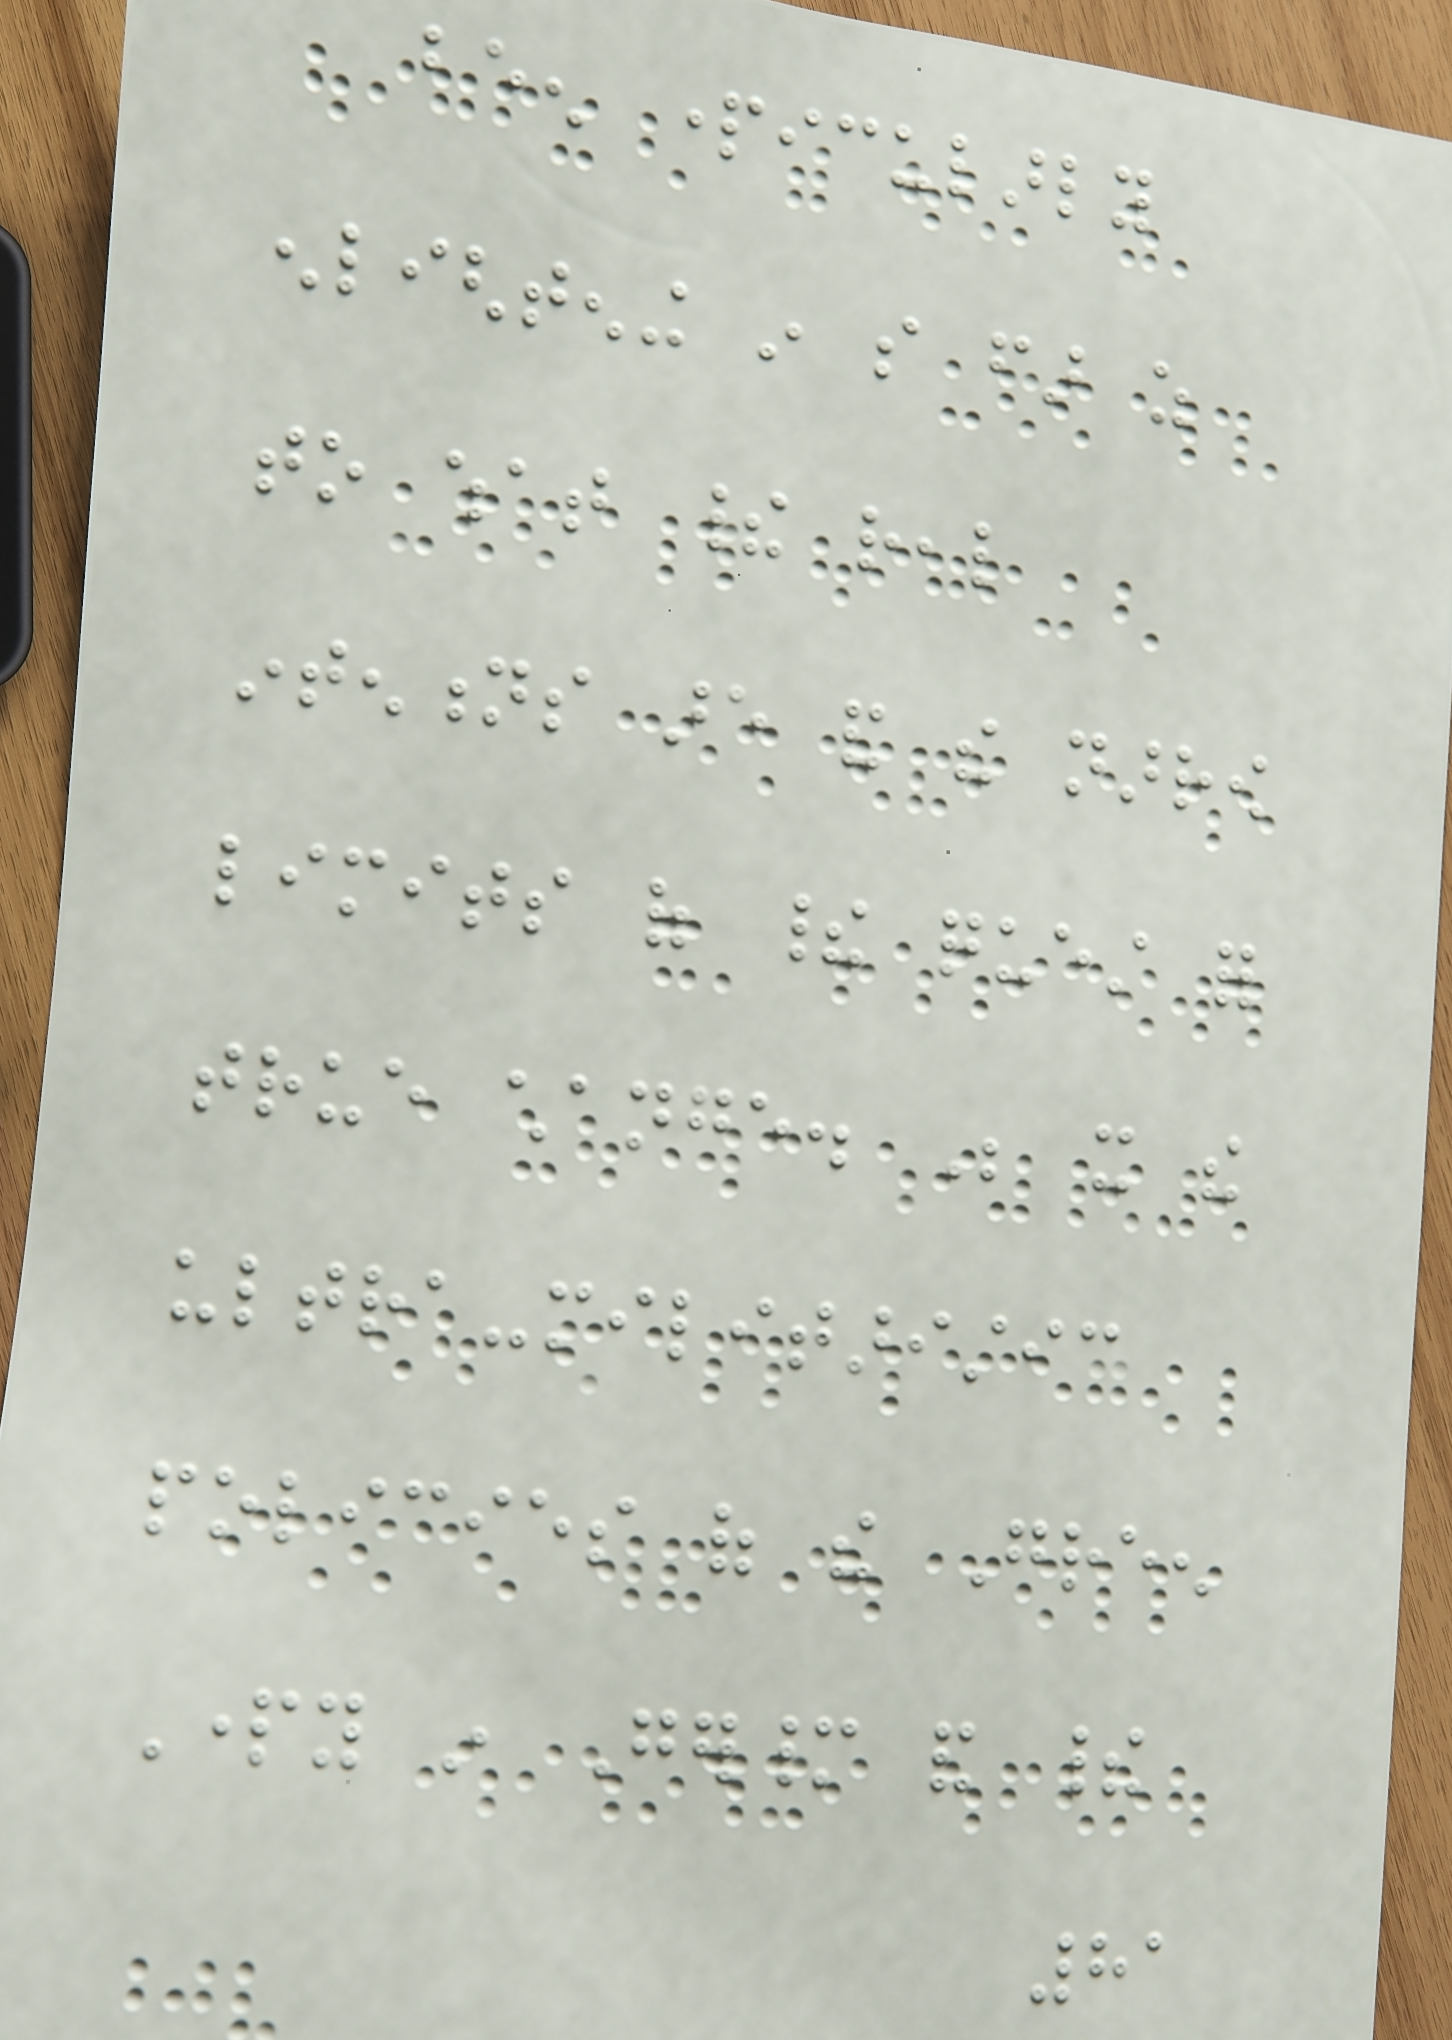been particularly
enlightening in so far as
to what their real
intentions are and the narrow
limits of their quest for
true change. Be it the
ultra-militaristic
policies of the Green
Party in Germany and their
81
